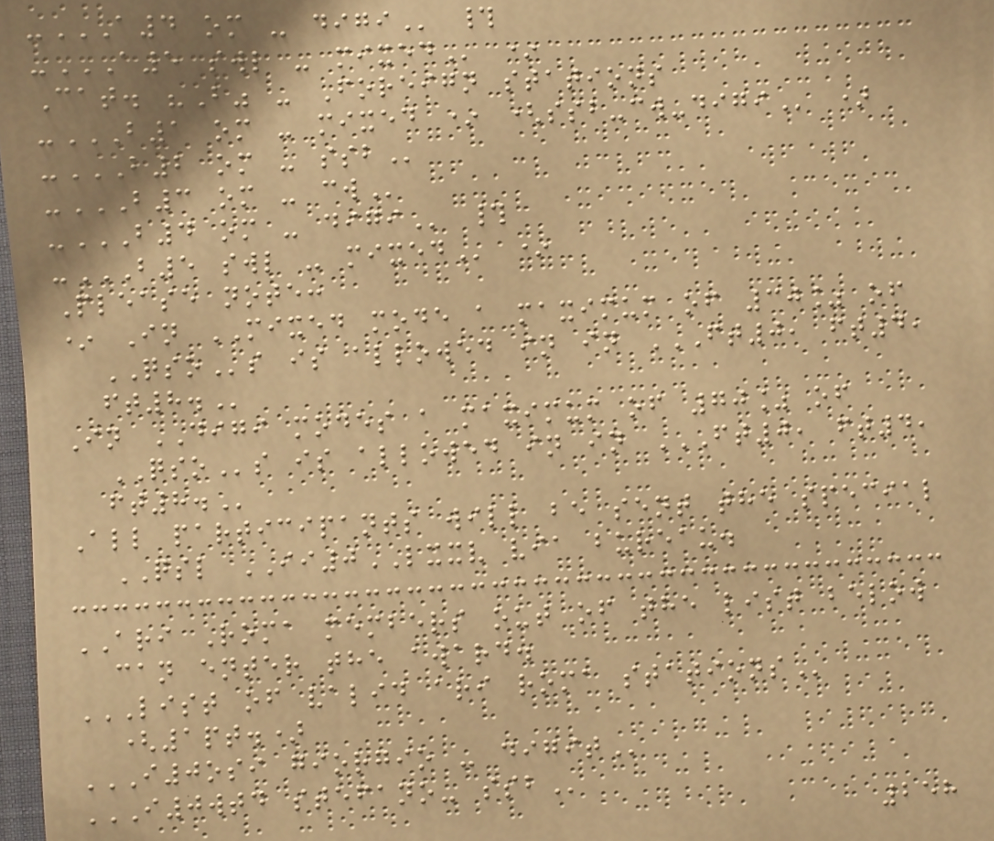-A4 OM - DIGI #
-A5 SWL - MIXED *
Cat. "B" - Foreign stations
-B1 OM - MIXED * (SSB-CW-DIGI )
-B2 OM - SSB
-B3 OM - CW
-B4 OM - DIGI #
-B5 SWL - MIXED *
Please note:
* In MIXED mode a maximum of 30% of
QSOs is allowed in in FT0, FT4,
FT8.
In DIGI modes a maximum of 70% of
QSOs is allowed in in FT0, FT4,
FT8.
All participants will be sent the special
QSL II0LXXV via bureau.
ARI Roma members out of the list below
can enter the award.
LIST OF VALID ARI ROMA STATIONS
(1pt.)
I0OSI GIORGIO - DIGIT
I0WTD STEFANO- SSB
258
